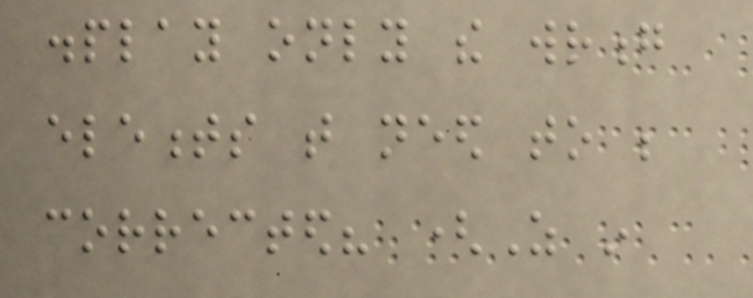display only the wrong
elements that need to be
corrected? (As in
